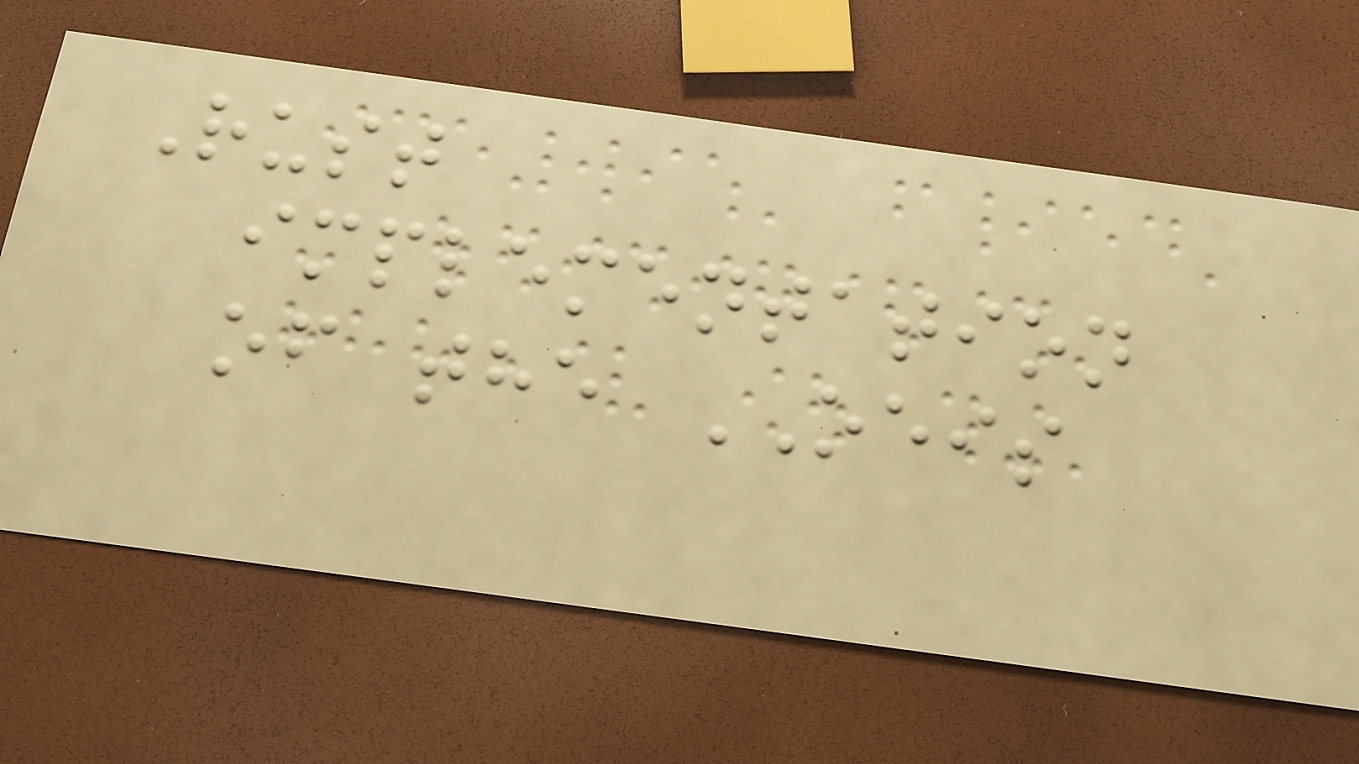Rust
implementation
of the OEIS
